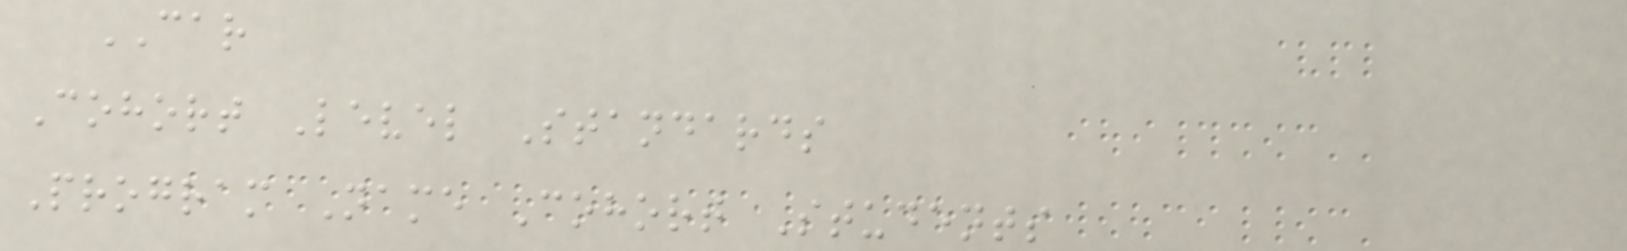CAR
Cohort Level Standards
Program Name Cohort Students
